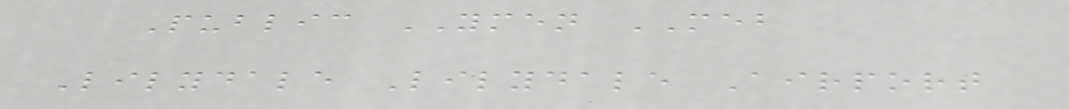Public YMEN MEB
Lilydale Lilydale Airport
